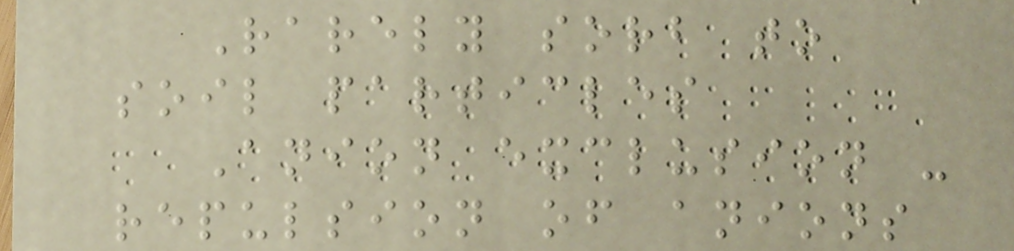Rarely sorb to
soil particles
Anion exclusion -
repulsion of anions
